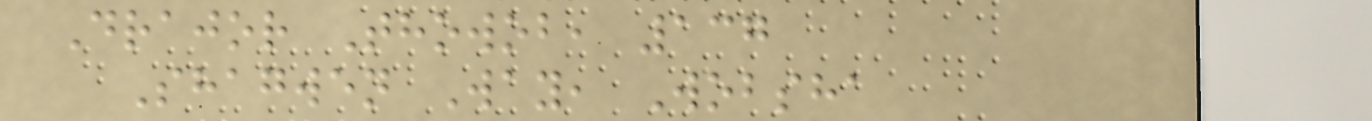Drajor Thowob, 137
Shagwen Way, Wobsha
